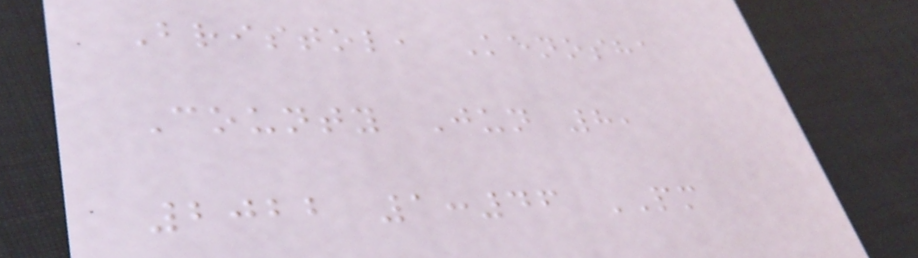Bristol, Kenosha
County Jun 8,
2022 1:46 PM
